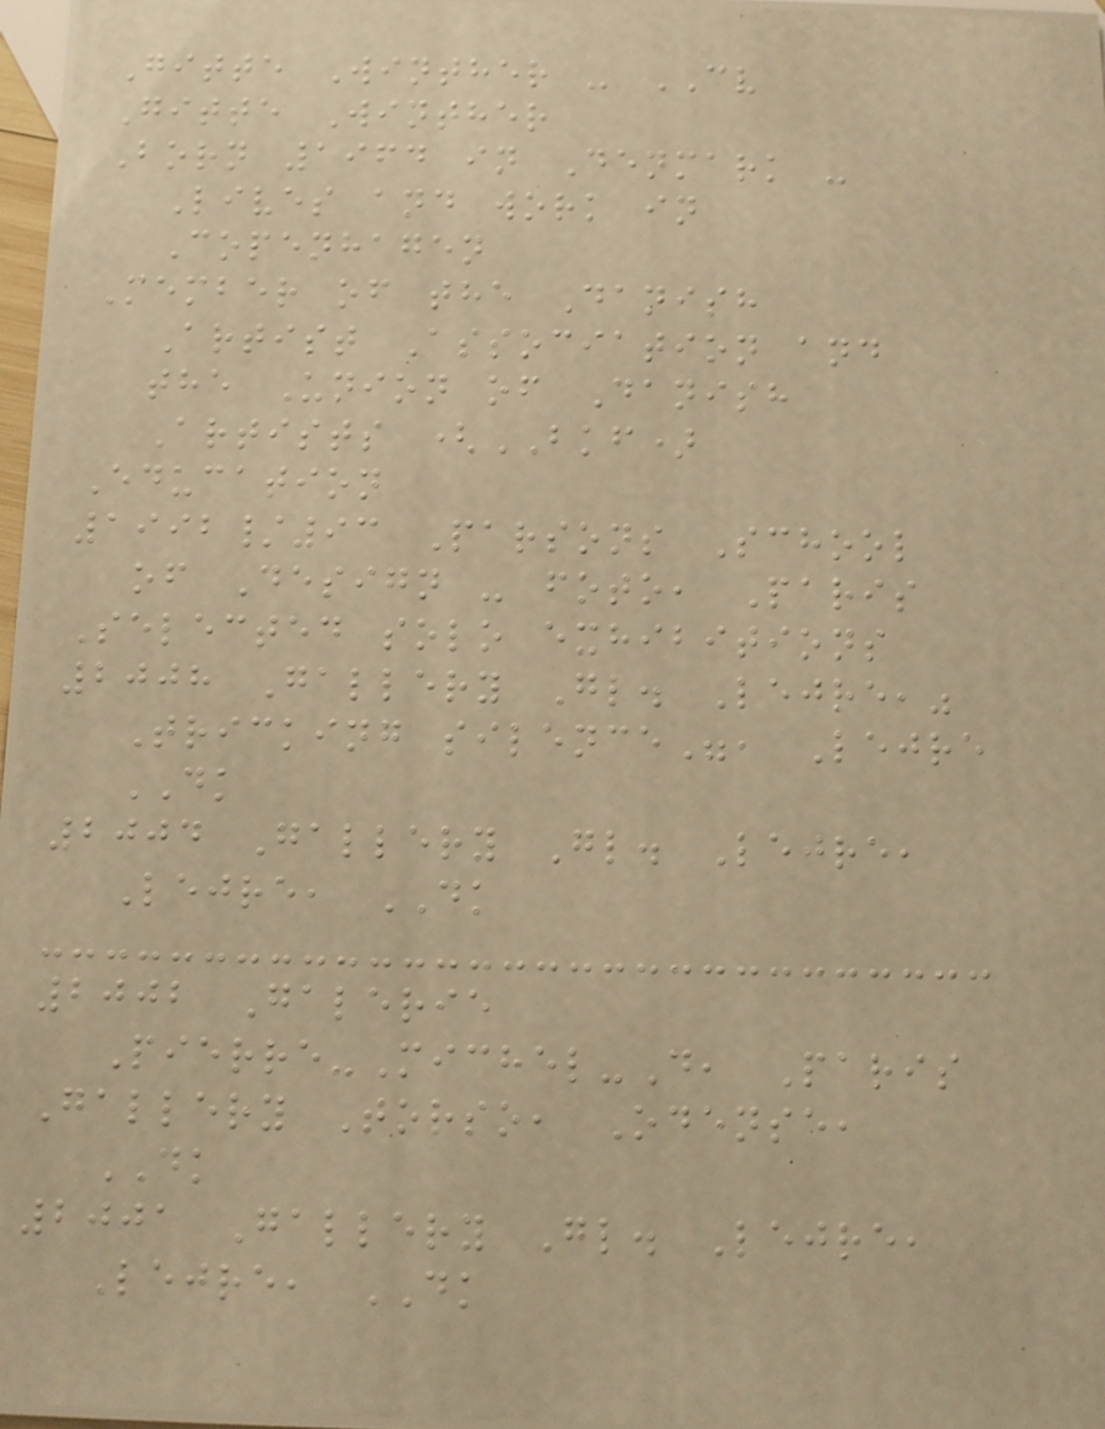Gitte Winther - CV
Gitte Winther
Born 1964 in Denmark -
Lives and work in
Copenhagen
Member of the Danish
Artist Association and
the Union of Danish
Artists (BKF)
Education
1992/93 Parsons School
of Design - foto, Paris
Selected solo exhibitions
2008 Gallery Gl. Lejre,"
Tricking silence", Lejre
DK
2004 Gallery Gl. Lejre,
Lejre, DK
2002 Galerie
Pierre-Michel-D, Paris
Gallery Torso, Odense,
DK
2001 Gallery Gl. Lejre,
Lejre, DK
